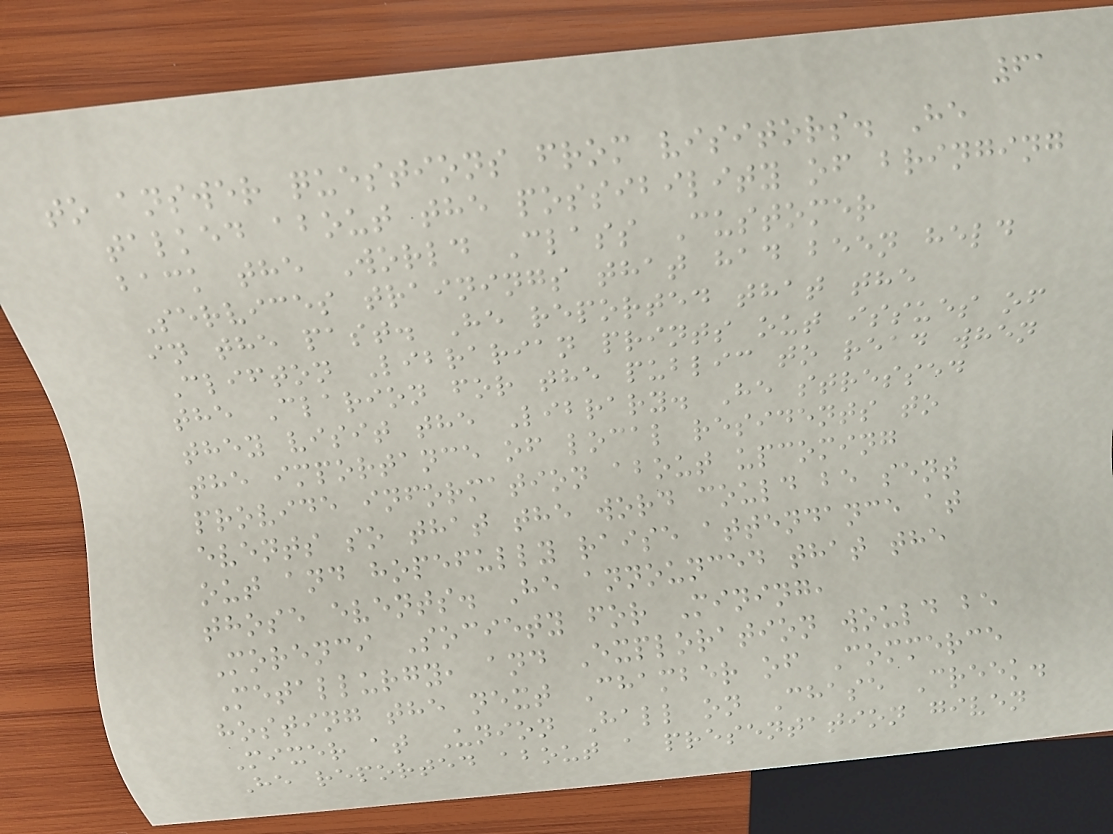61
to answer questions from visitors. He
talked about the possibility of bringing
back the World Class Customer
Services trainings that had been held
in the past. He reported that the
Clifton Librarian prints out issues of
the Clarion for the public to read when
they visit the Library. He stressed
the importance of local residents to
provide information about upcoming
events so that the word could be sent
out and hopefully raise attendance at
those events. He announced that the
Morenci Society for Mining,
Metallurgy, and Exploration would be
hosting the next Chamber of Commerce
Mixer at Union Hall on Chase Creek.
He reported about a presentation given
